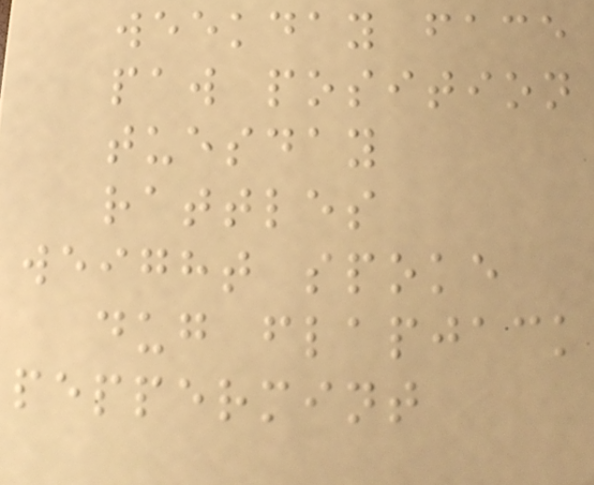weekday face
paw position
tuesday
rattles
weight spoke
dug flapjack
peppermint
